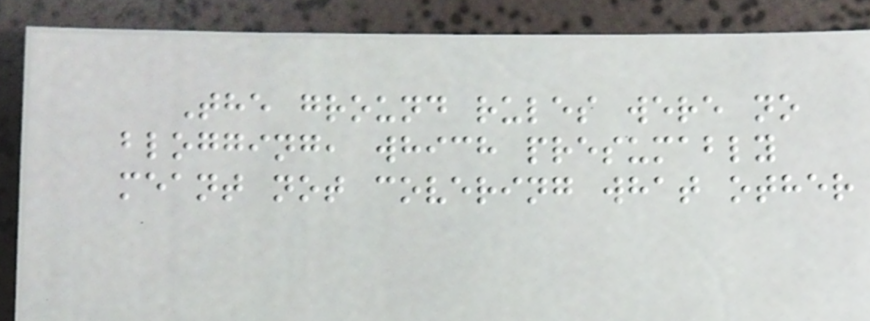The ground rules were no
blogging, which presumably
meant not covering what other
